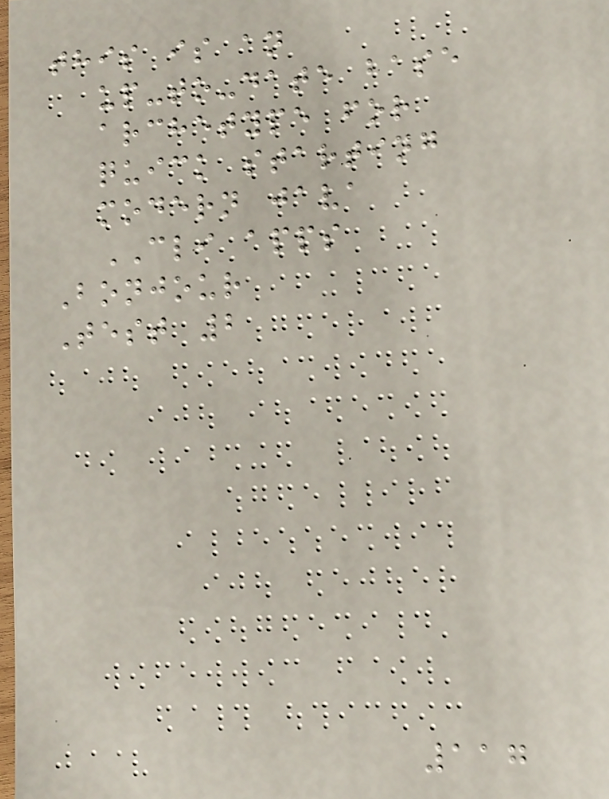this is an
up-to-date base
archetype for
quick starting
modern java
CLI apps
Bonjour
Test 2
117
